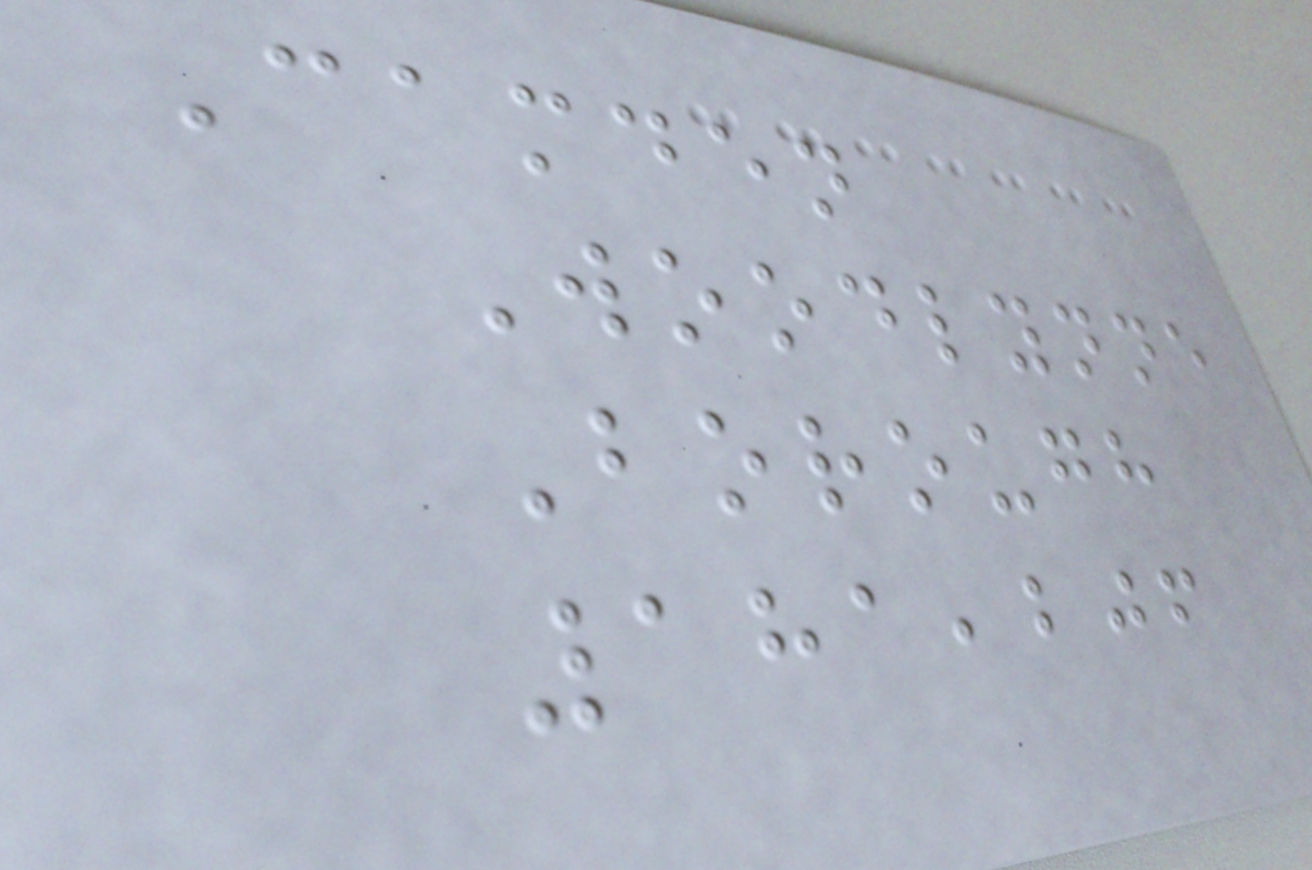Camden
Woodlynne
Borough
181,206
